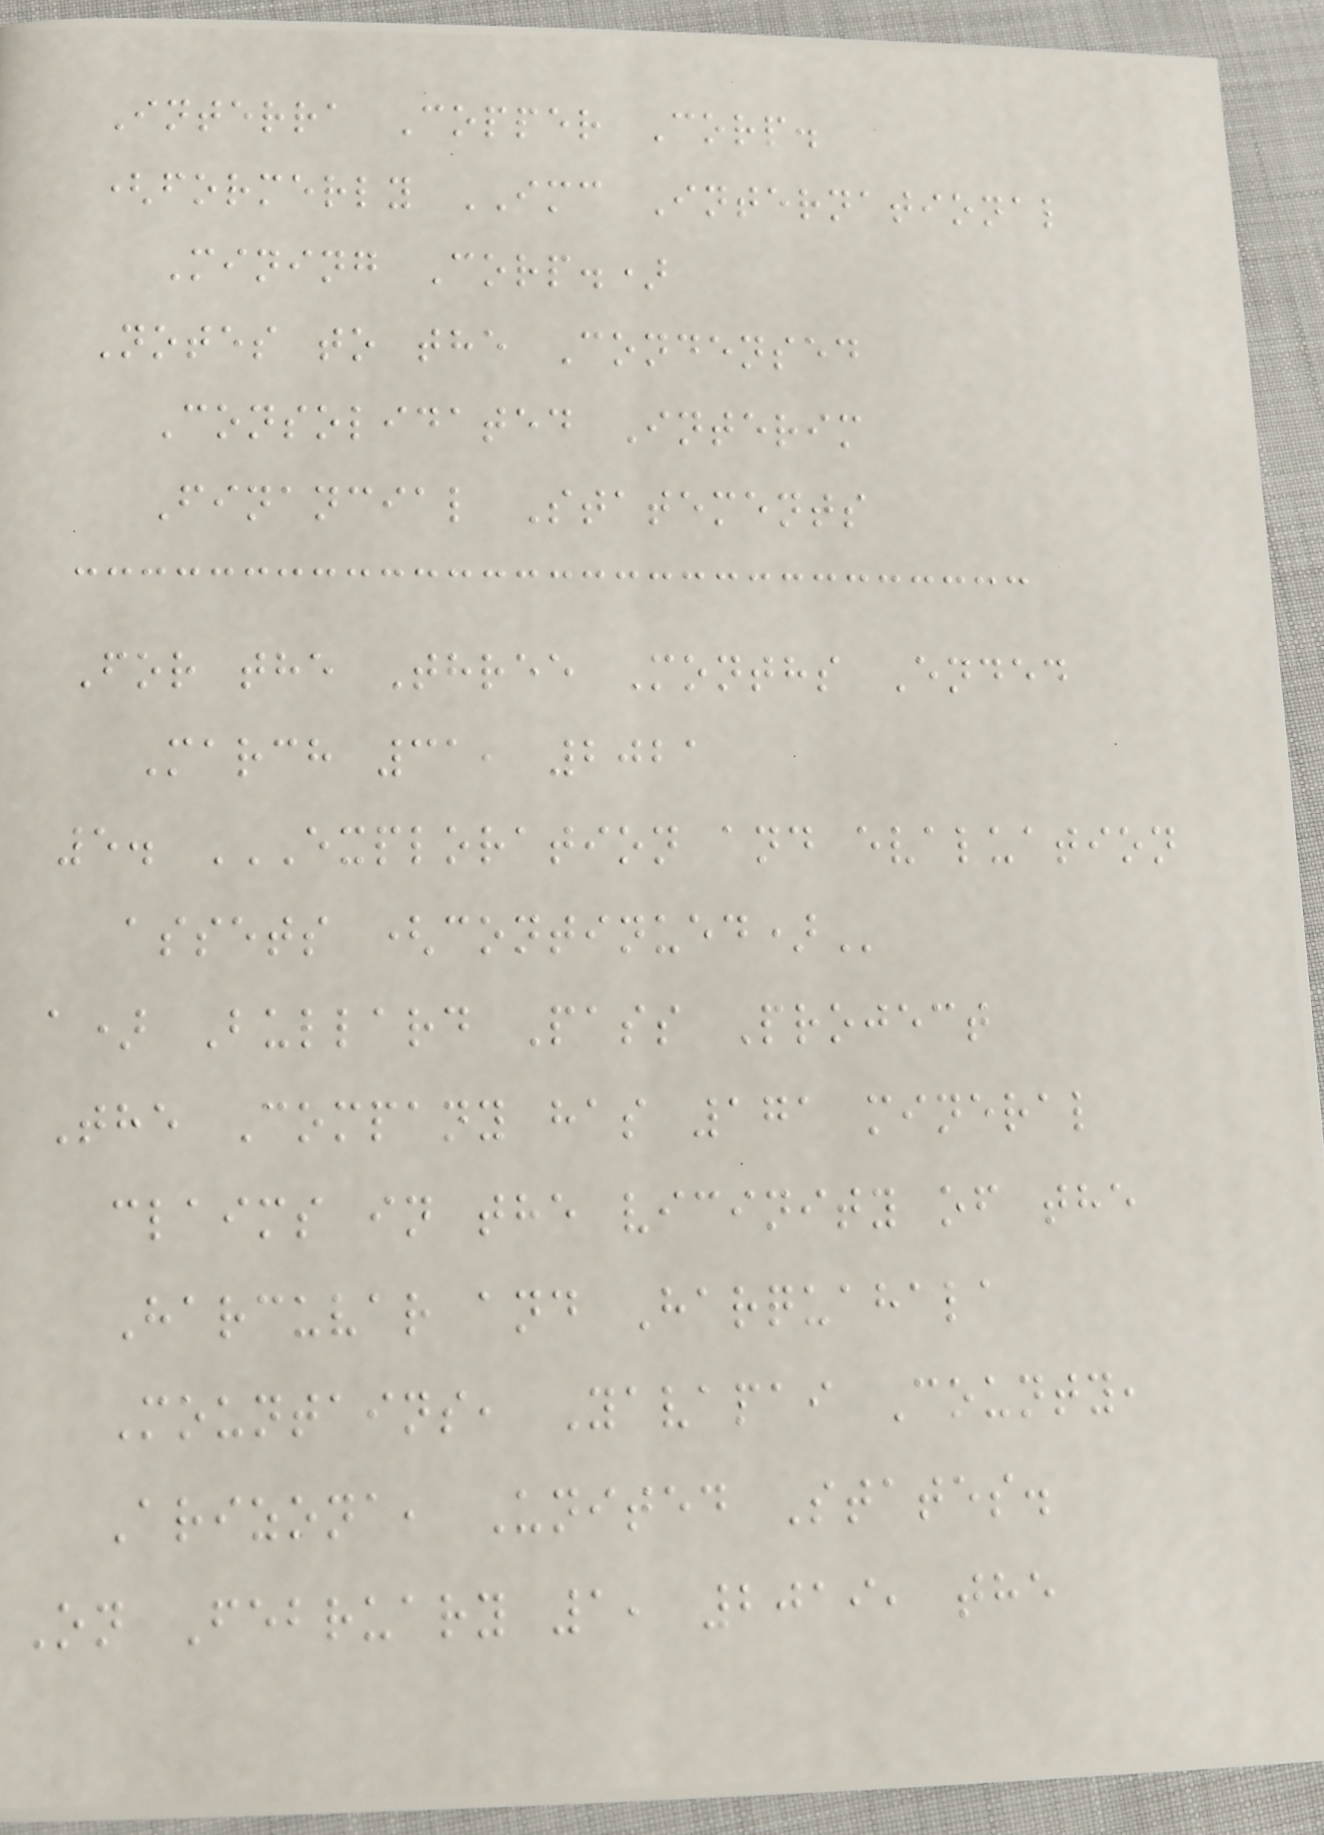Interra Copper Corp.
(formerly IMC International
Mining Corp.)
Notes to the Condensed
Consolidated Interim
Financial Statements
For the Three Months Ended
March 31, 2021
5. EXPLORATION AND EVALUATION
ASSETS (CONTINUED)
a) Bullard Pass Project
The Company has 171 mineral
claims in the vicinity of the
Harcuvar and Harquahala
Mountains, Yavapai County,
Arizona, United States.
On February 1, 2019, the
